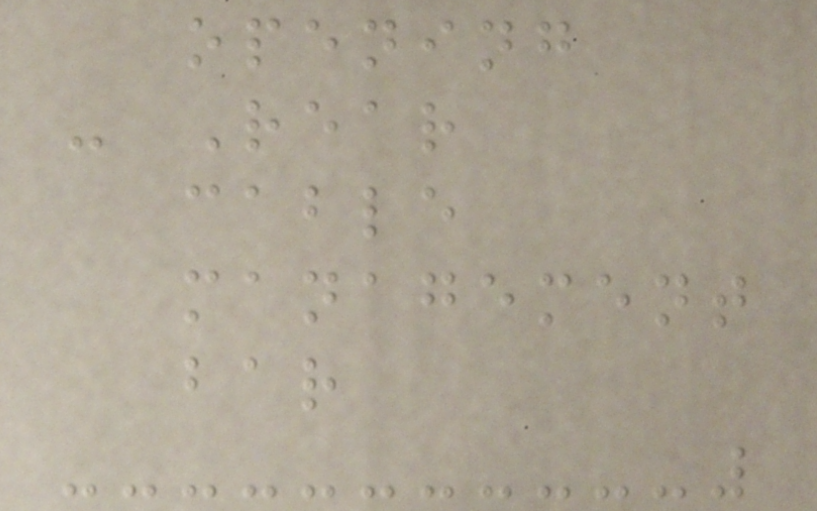opening
- Rear
cable
management
bar
